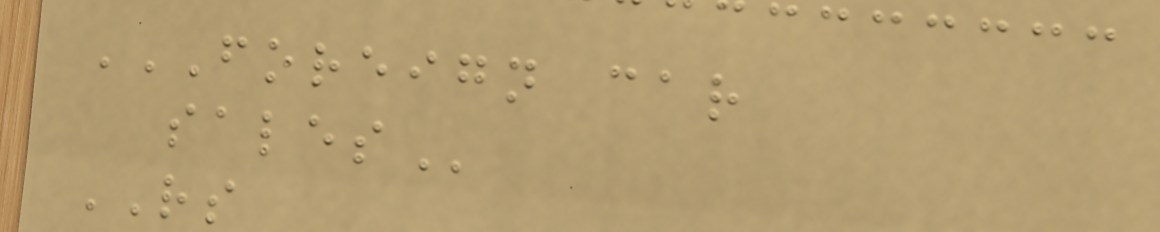FOREIGN CAR
SALES
RS
